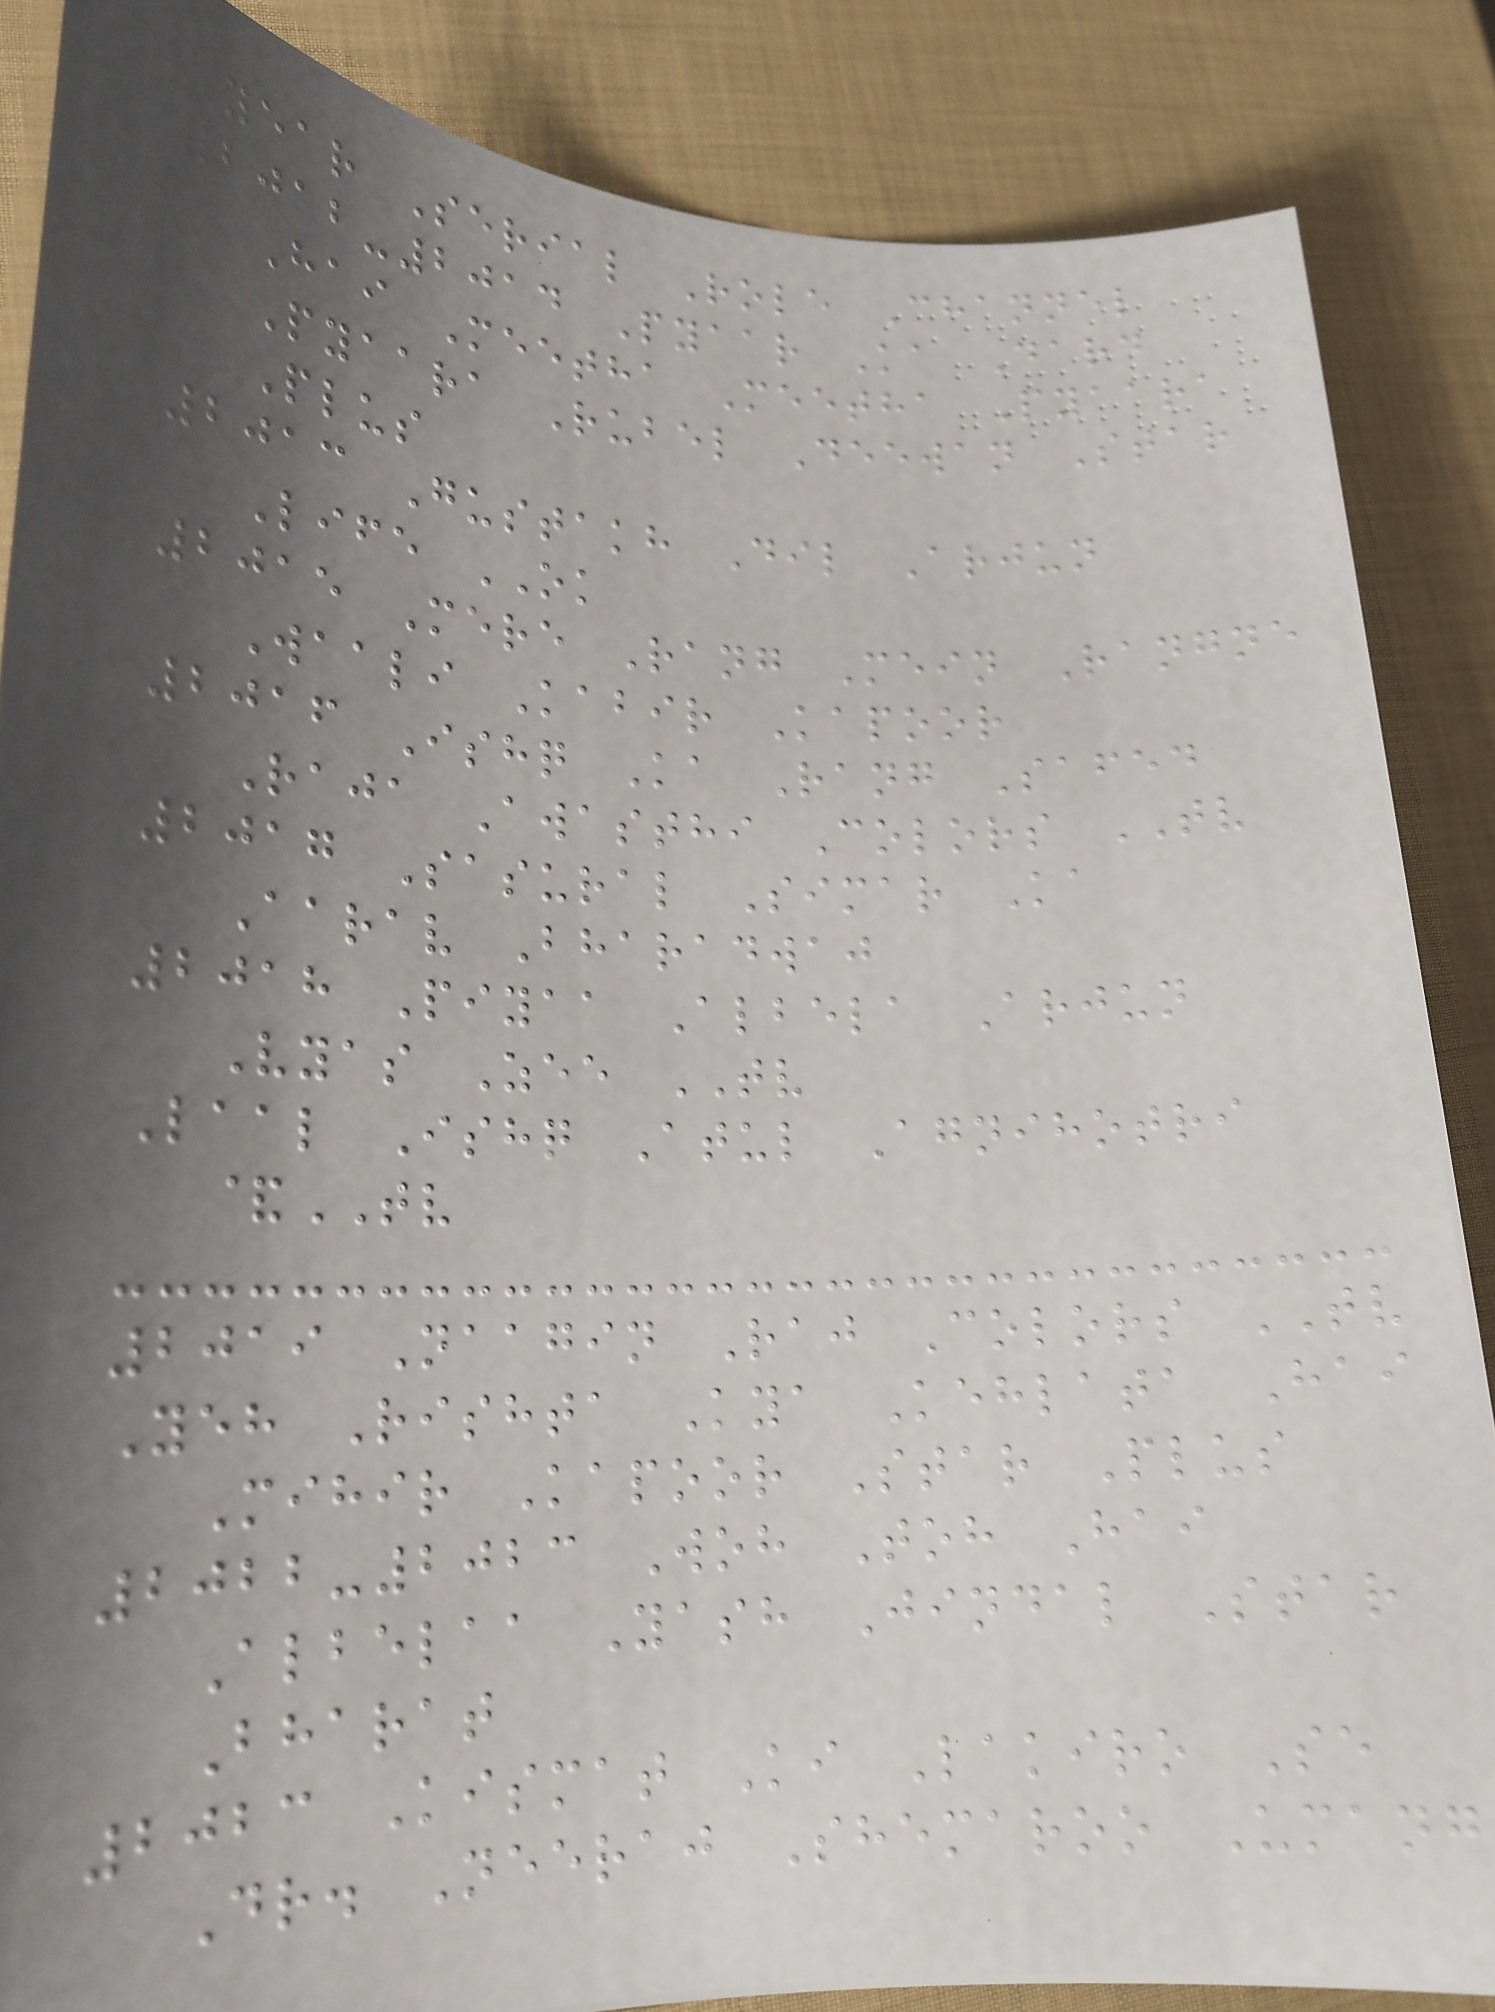Year Serial Role Channel
2012-2014 Pyaar Ka Dard
Hai Meetha Meetha Pyaara
Pyaara Rubel Deewan Star
Plus
2013 Gustakh Dil Arjun
Life OK
2015 Mere Rang Mein Rangne
Waali Kabir Kapoor
2016 Ishq Ka Rang Safed
Raja Awasthi Colors TV
2017 Sasural Simar Ka
Aarav Bharadwaj
2018 Piyaa Albela Arjun
Vyas Zee TV
Laal Ishq Atul Agnihotri
&TV
2019 Naagin Raj Colors TV
Yeh Rishta Kya Kehlata Hai
Mihir Kapoor Star Plus
2022-2023 Woh Toh Hai
Albelaa Yash Jindal Star
Bharat
2023 Kismat Ki Lakiro Se
Dr. Neeraj Shemaroo Umang
